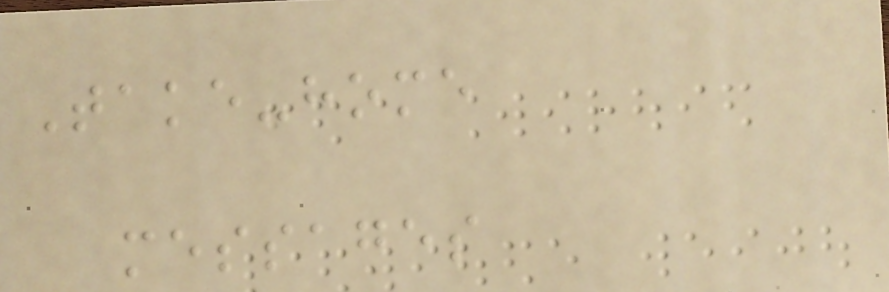Take-home
messages
